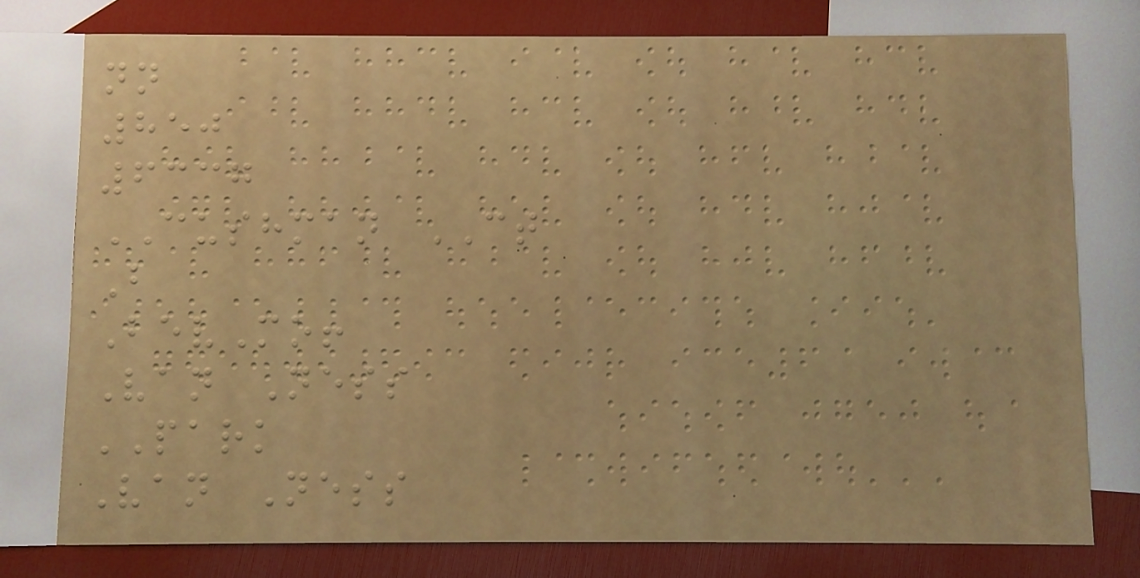nn
850
6337
CUSHMAN CT
B
BevMo!
Van Ness
PARK
Van Ness
